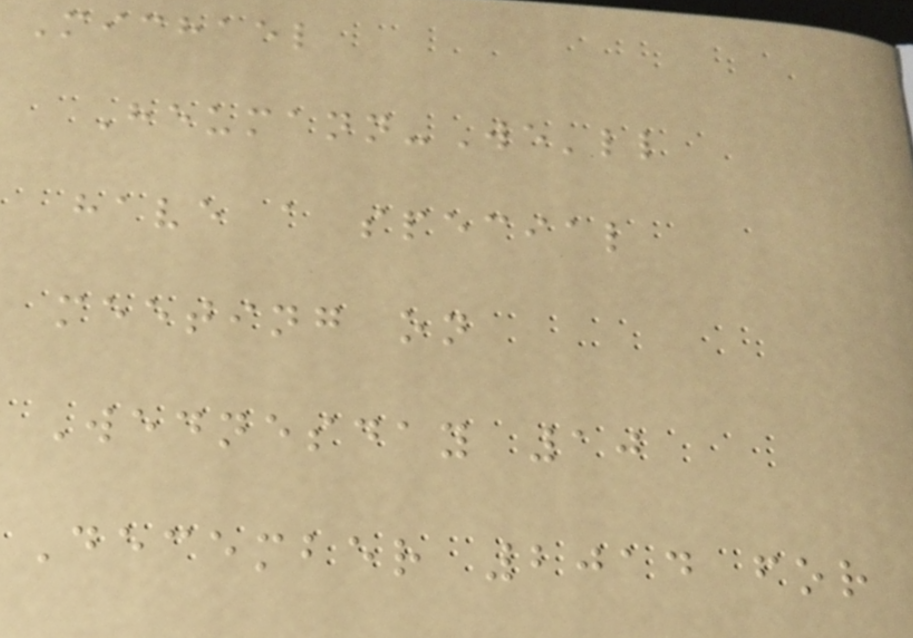Michael
Heumann-We'll
have a special
meeting on
Wednesday 10
December 2014 for
